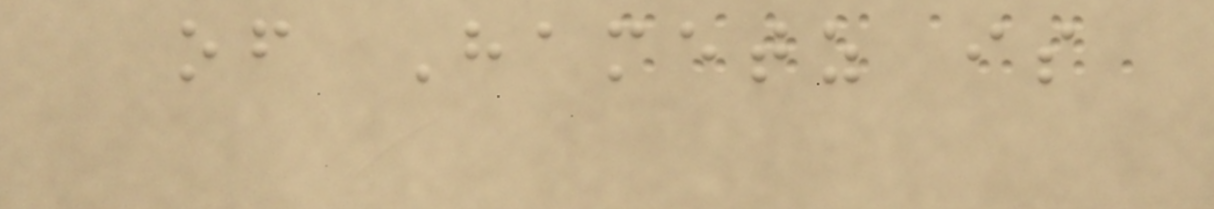of Hametz is
